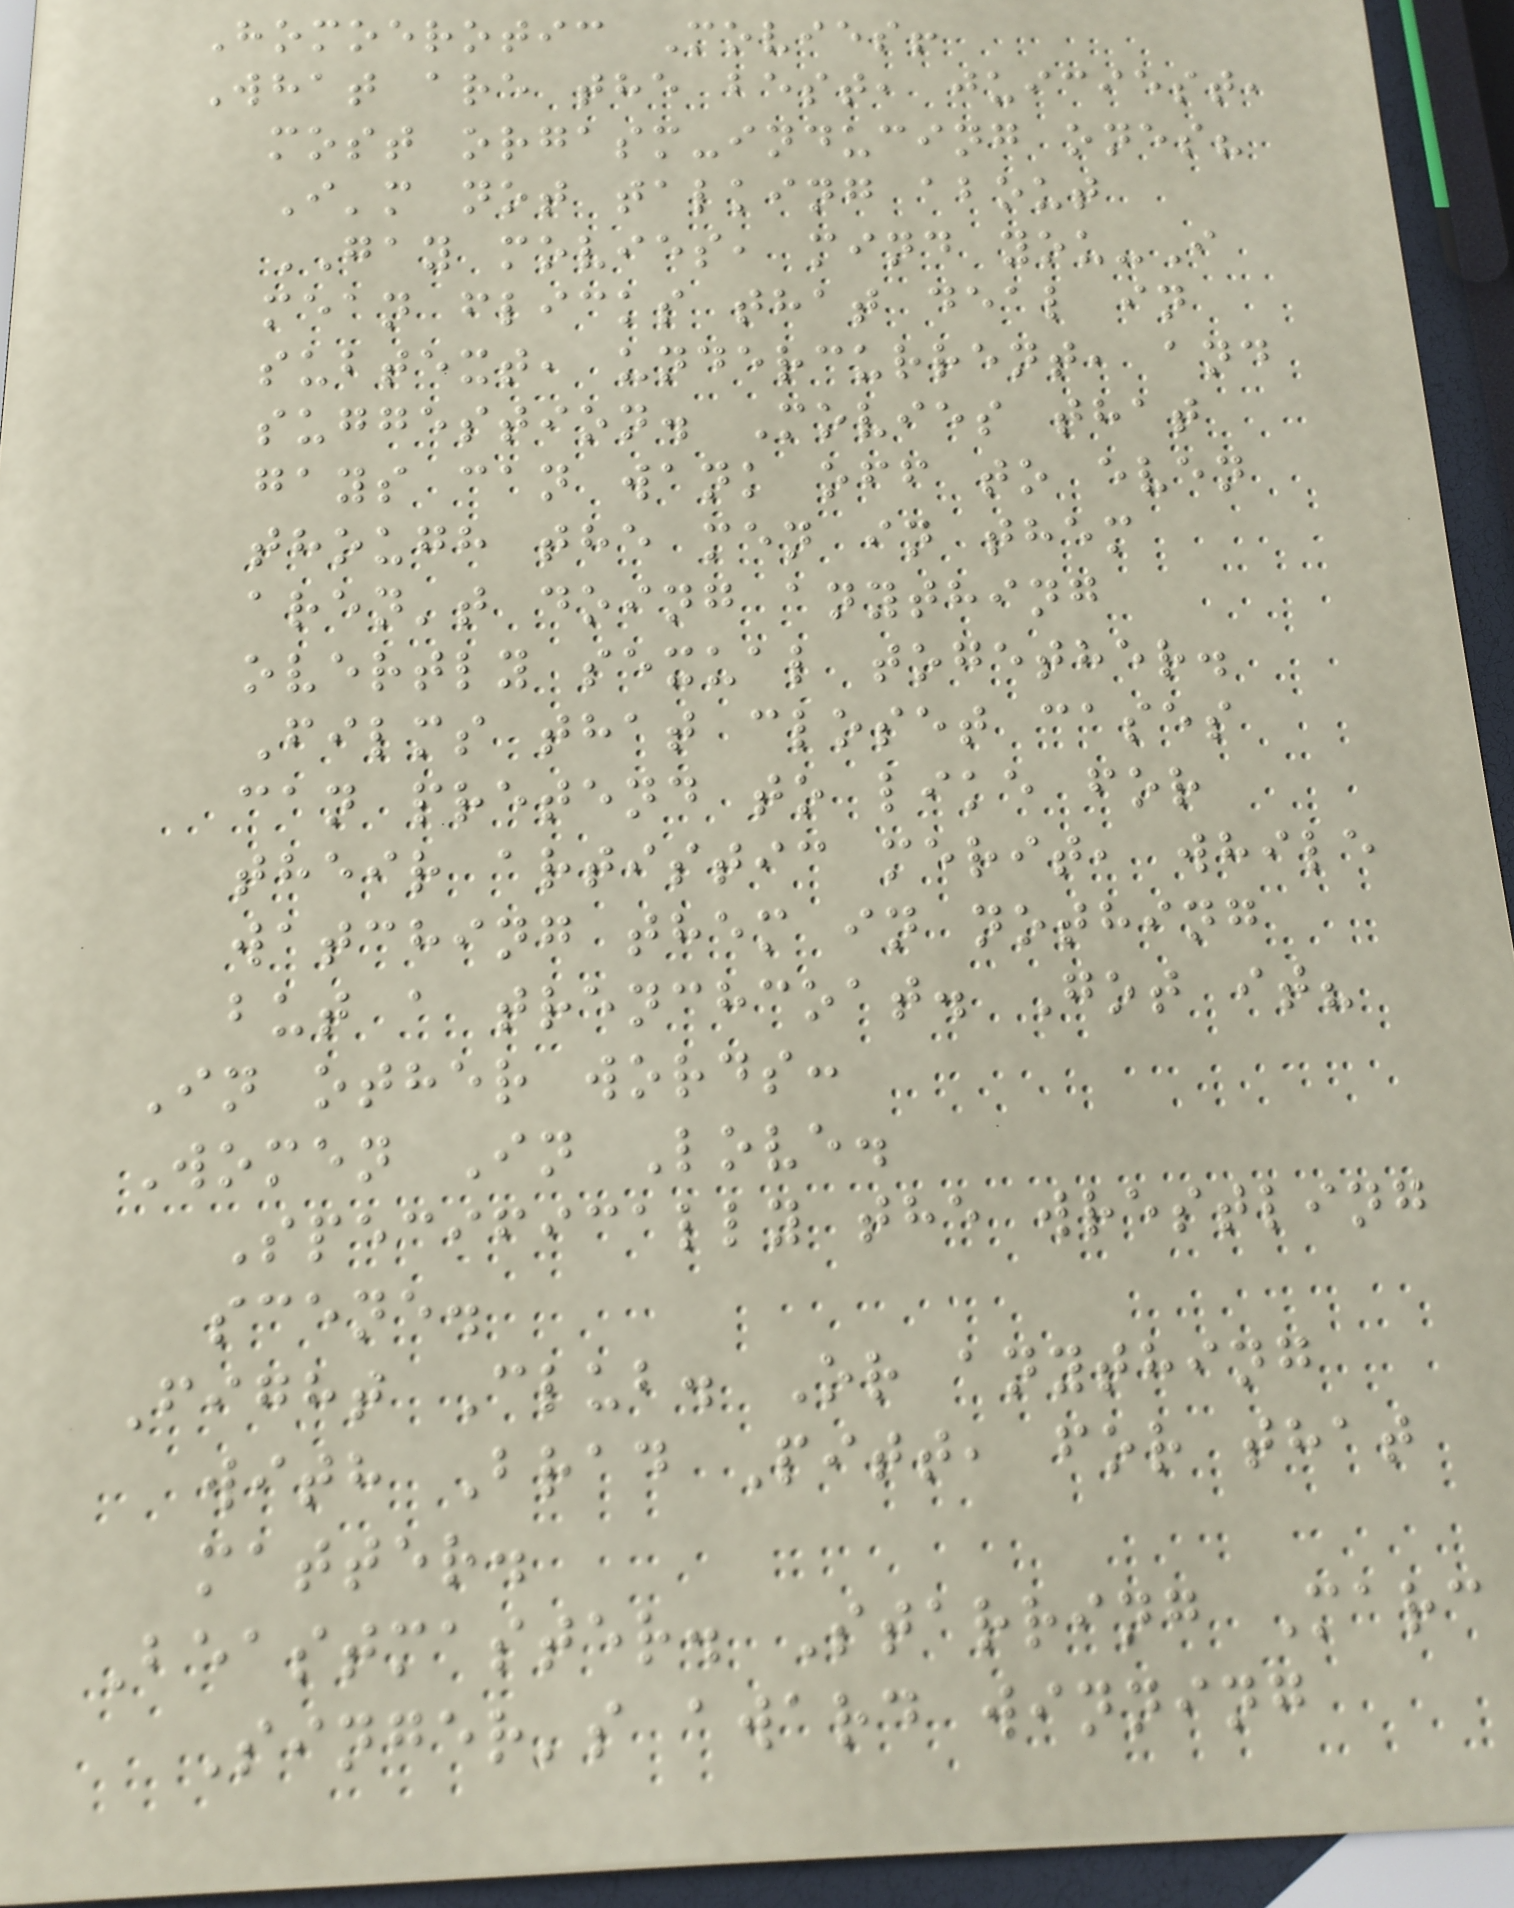Homoerotic Movies!
What are the best, juiciest,
most orgasm-inducing ones?
I'm not talking about
GAY movies, mind you-I
mean flicks that deal in
subtext, undercurrent, and
suggestion. Movies that
gays can wank off to even
though the men in them
aren't doing anything
overtly sexual together.
Films that closet cases
can pretend to like for
their artistic merit, while
watching them in nothing
but a trenchcoat. Got it?
In other words:
Women In Love.
Specifically the wrestling
scene.
Fight Club. Or anything
with Brad Pitt, for that
matter.
Beastmaster. Starring Marc
Singer's award winning
